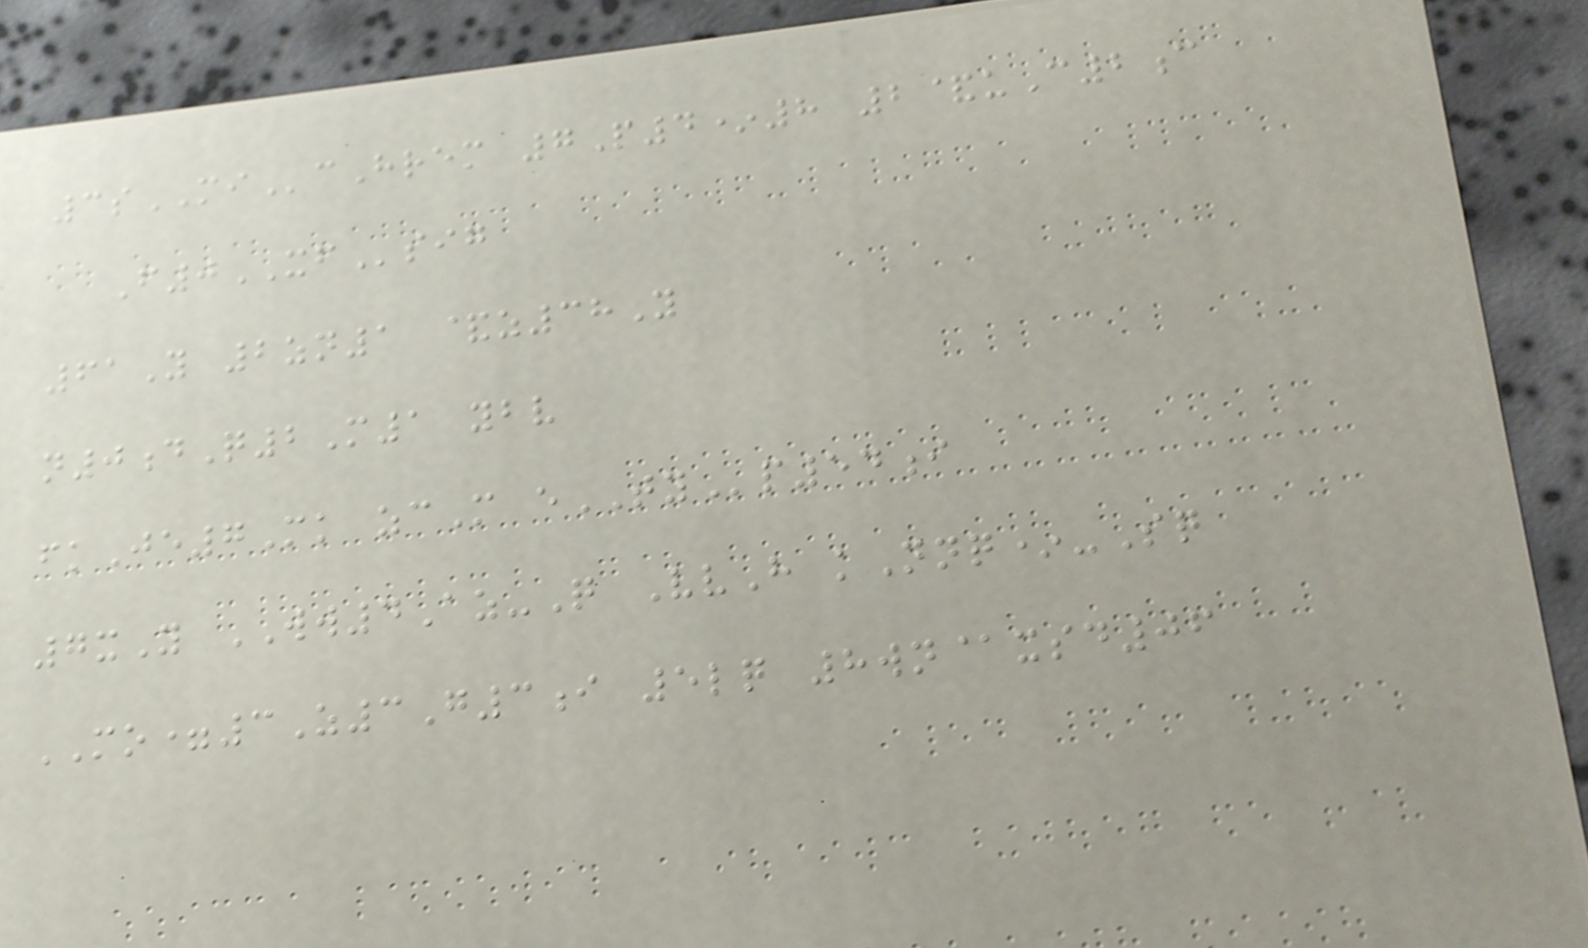3sMIcHrem 7P4*8 2&uC2c
F0XFsig
61Y 2zn1 &z38Y
n0dQ2M1 ybv
fkJe7Mk zcM eTYp54i
7xY WW4Az-Q VvH kNnq*-Sq
MO=3Z3G3i 5lq 8wn@xsd06
